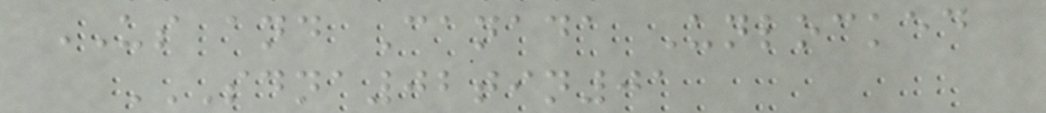US and Canada Unlocked
SDNA02TIN01
